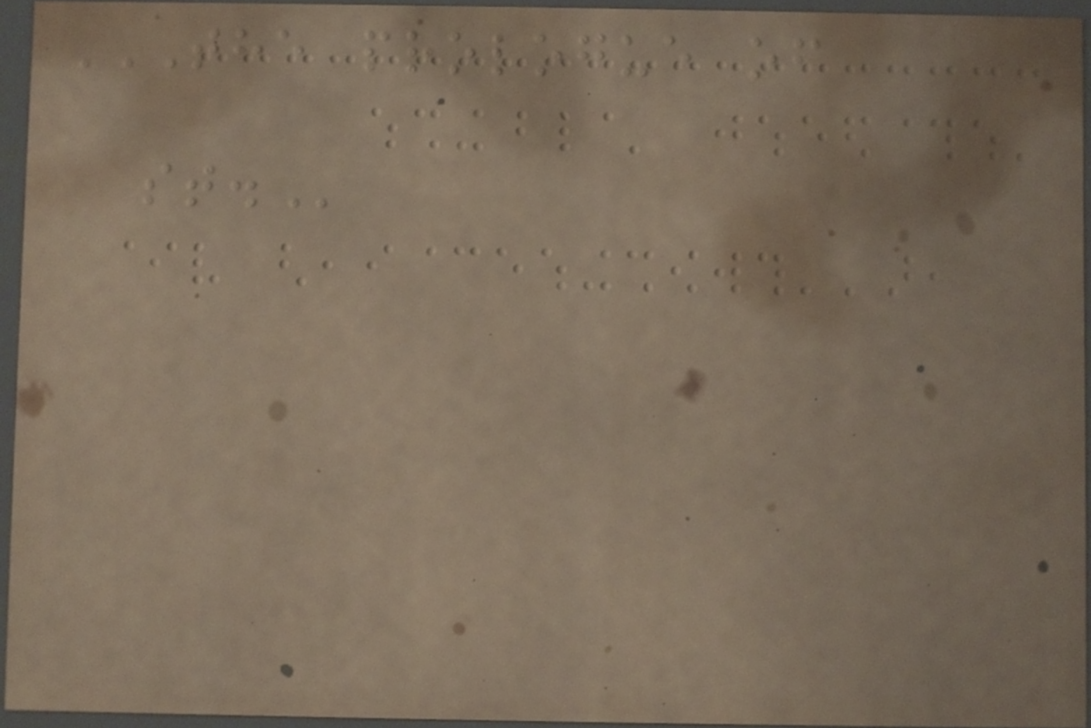THE PROLOGUE OF
ST.
